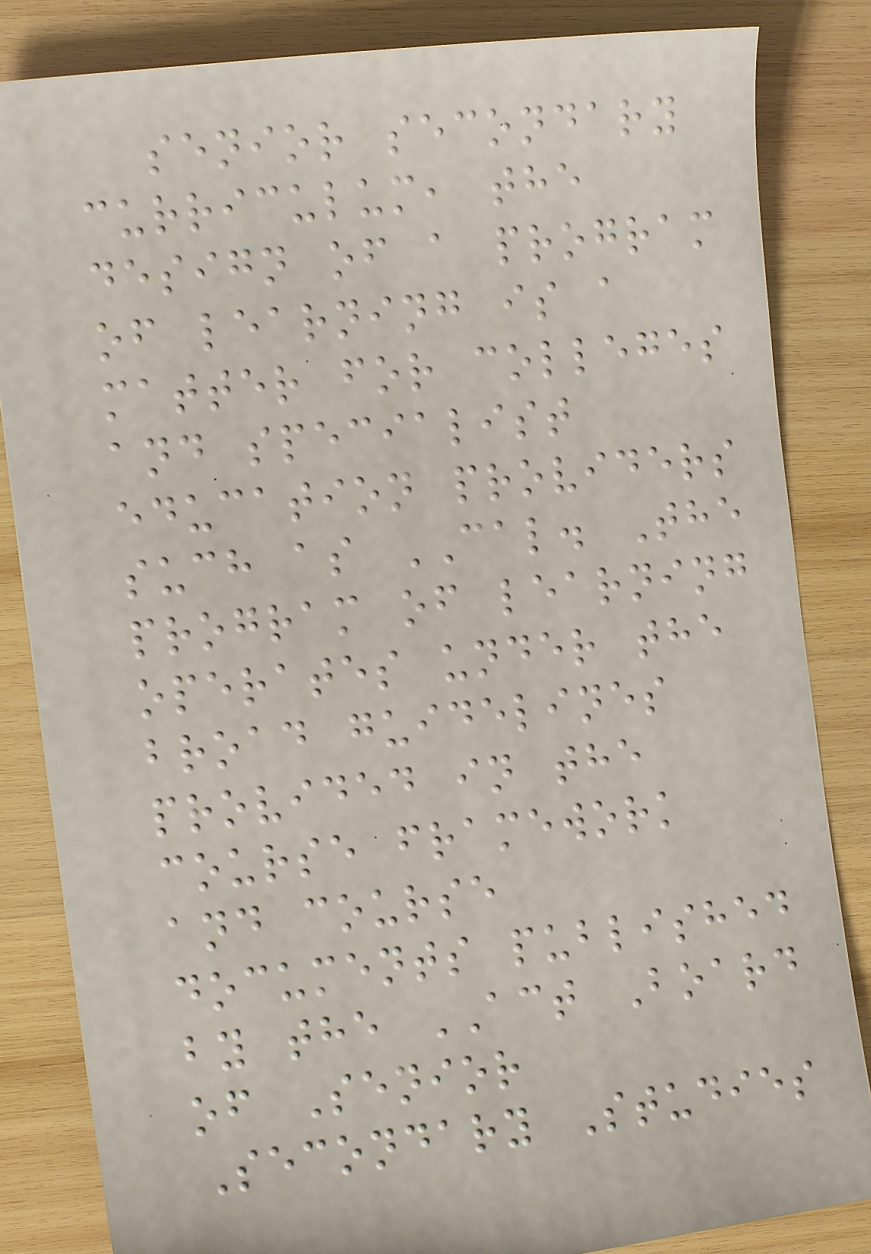senior secondary
curriculum, the
design of a program
of learning is a
matter for colleges
and specialist
education providers
such as CAL. The
program of learning
operates under the
broad guidelines
provided in the
course framework
and course
documents published
by the ACT Board
of Senior
Secondary Studies
